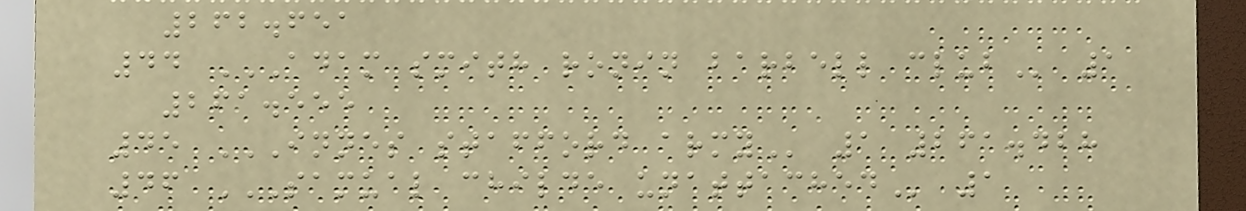262.651
44 ADAM SMITH RONIN BARBELL CLUB 1
261.555
45 INNES STAFFORD ARMY 1 261.428
46 SAMUAL CHILDE UNATTACHED 1
